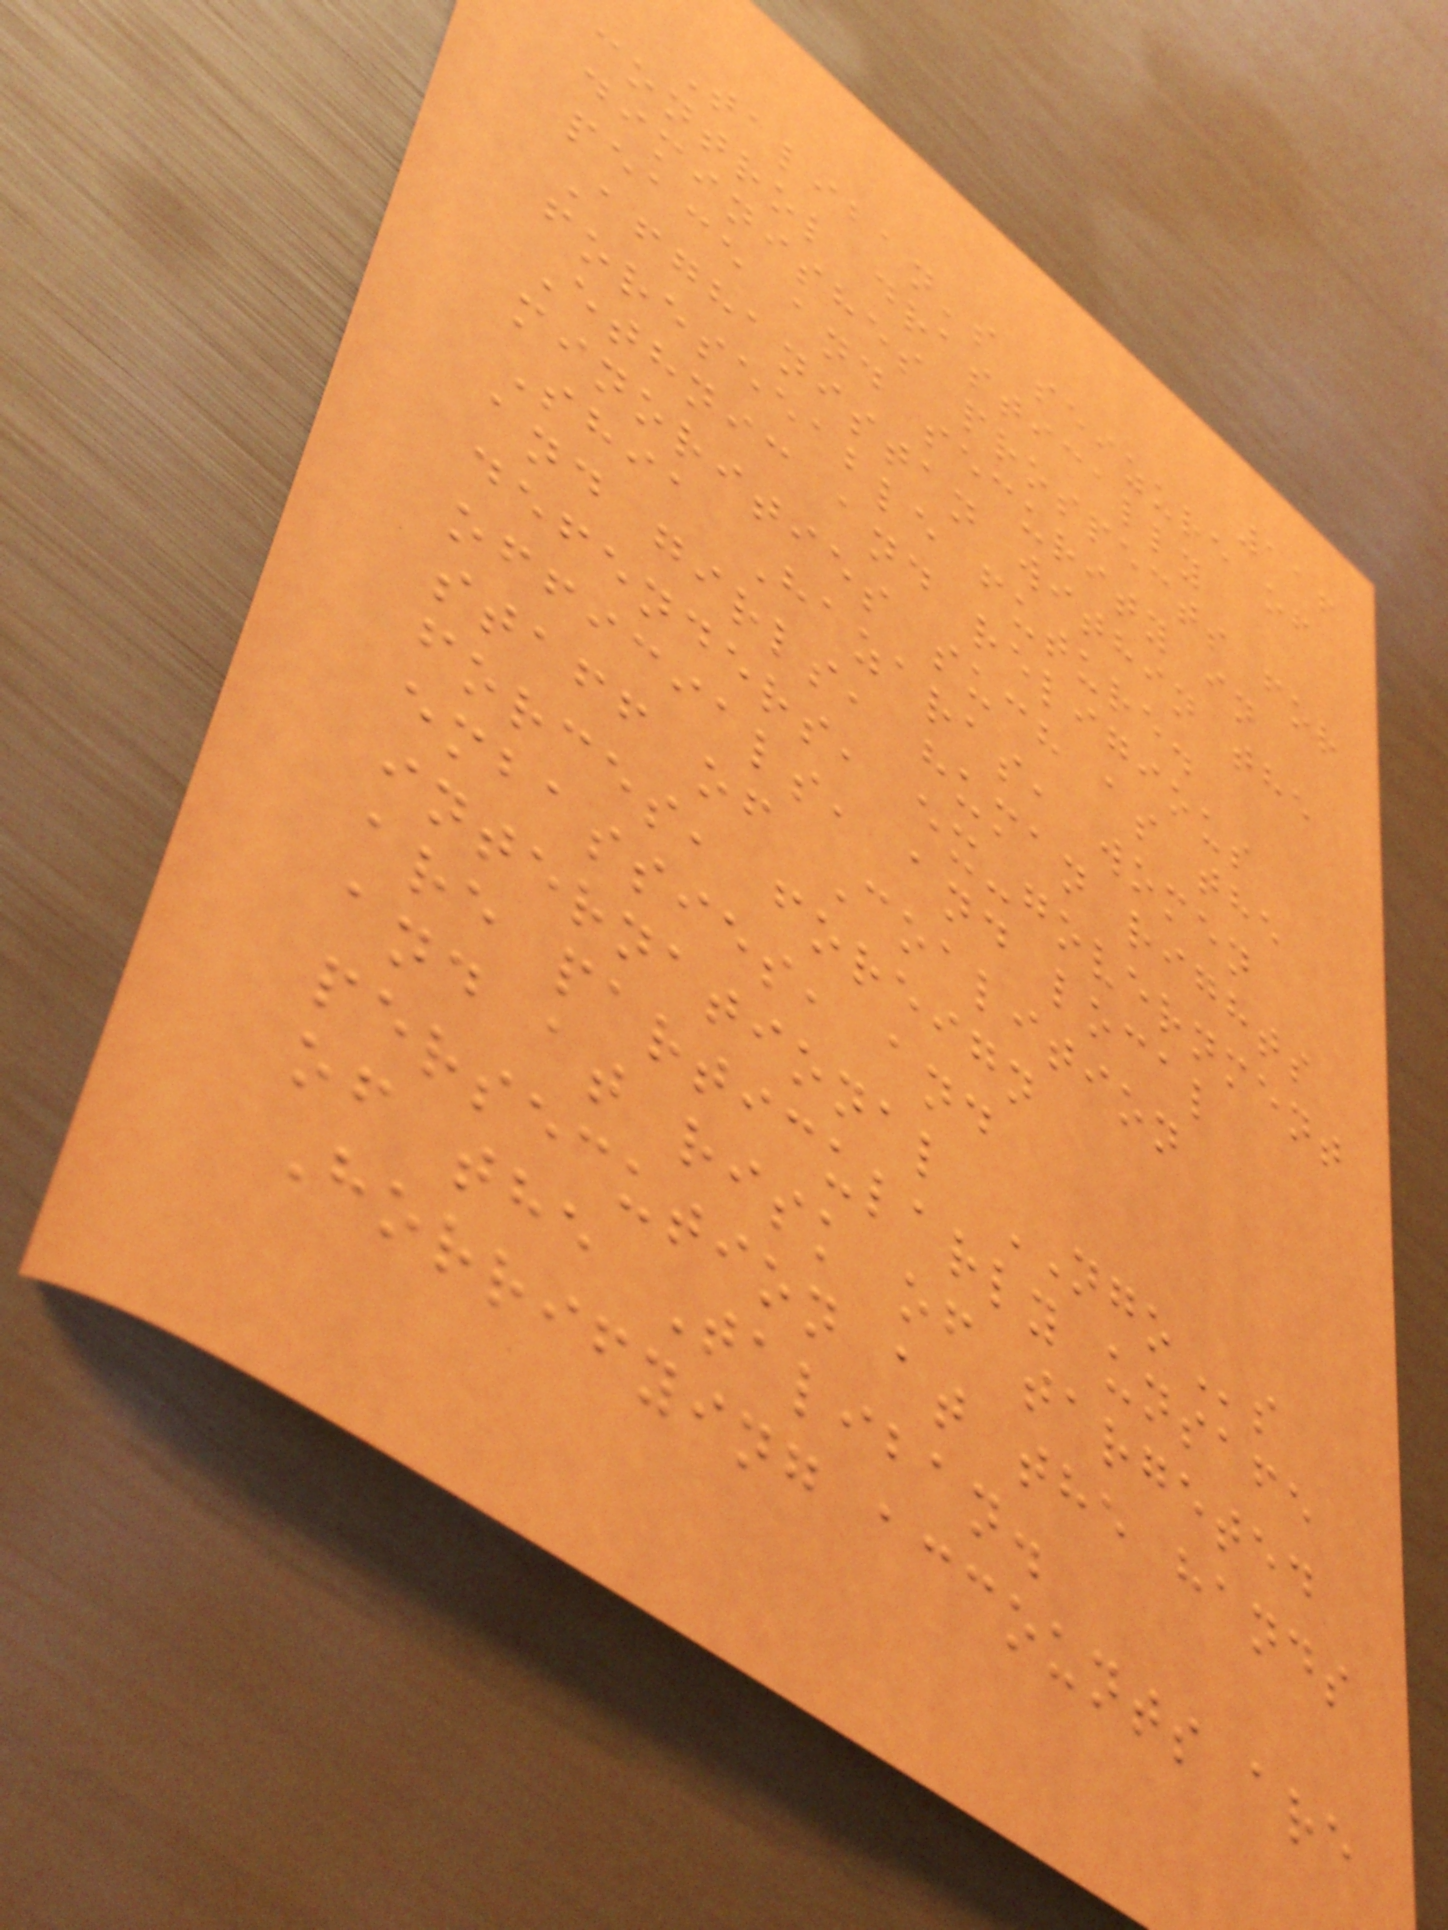116
Taliban's seizure of
control drastically
diminishes prospects for
peace and security in
Afghanistan within the
foreseeable future.
Ethnic and religious
minorities such as the
Shia Hazaras, women
and girls, human rights
defenders, ex-government
officials, and local
staff of Coalition
forces, foreign
embassies, and
international NGOs
are particularly unsafe
and at risk of targeted
persecution at the hands
of the Taliban.
Horrifying accounts are
